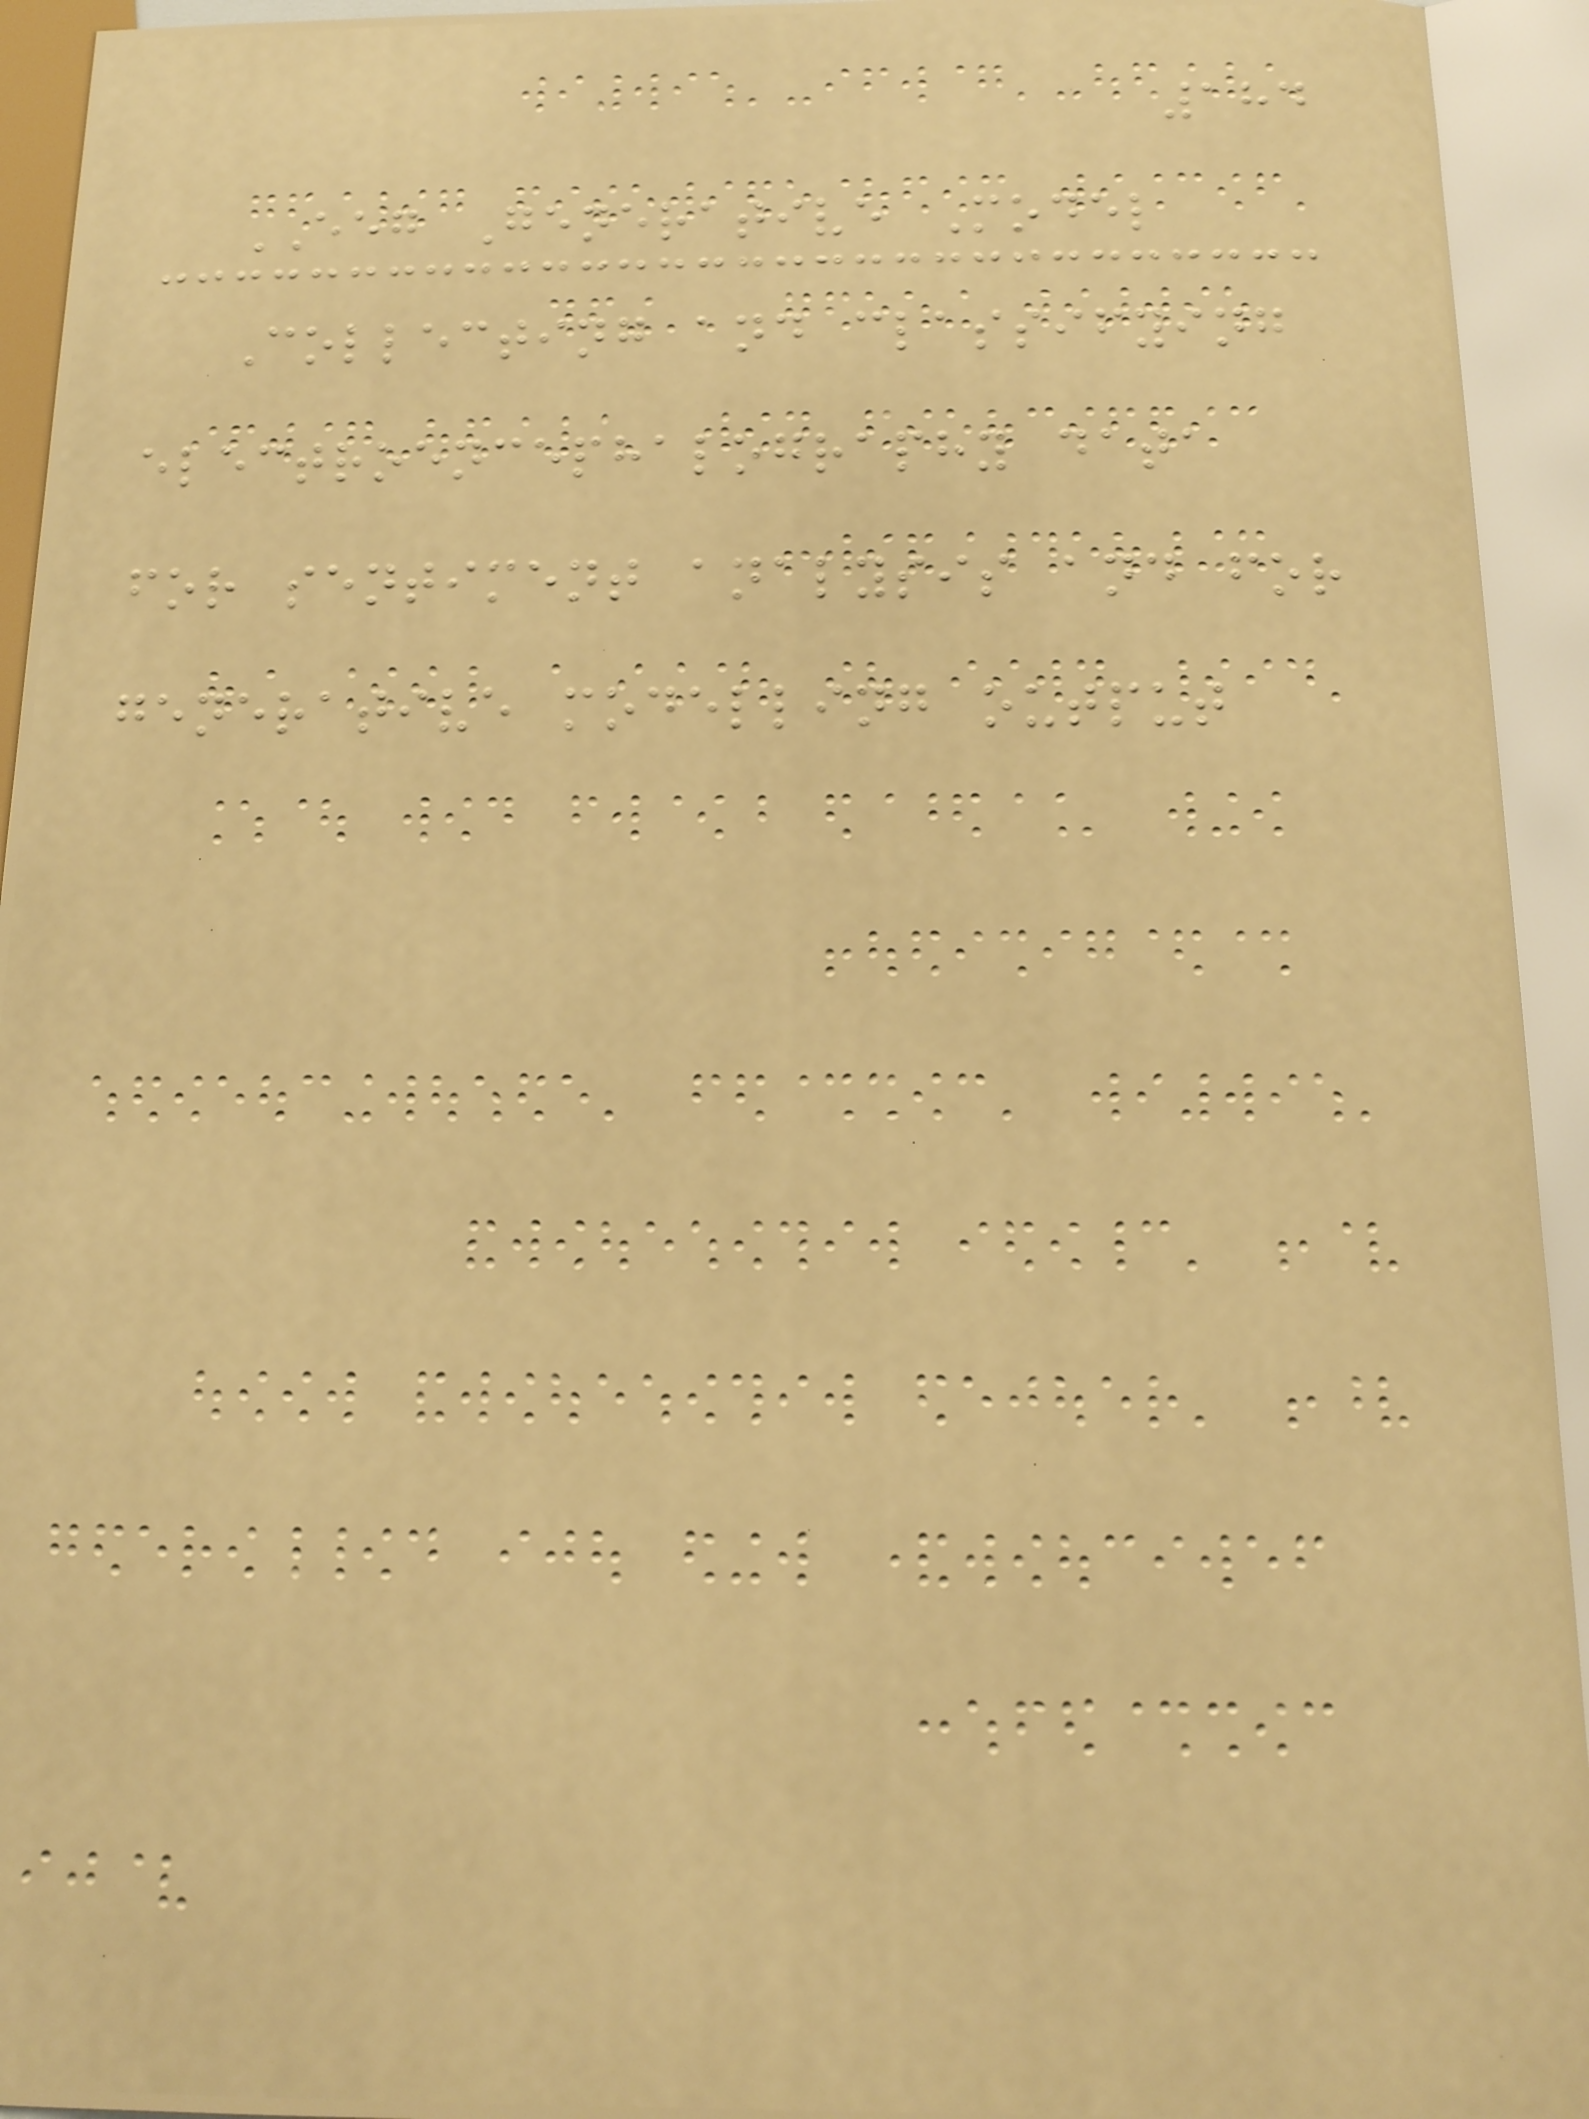184
EEG Generative Model
Collecting and classifying
electroencephalography data
for sentiment analysis and for
generative modelling output
